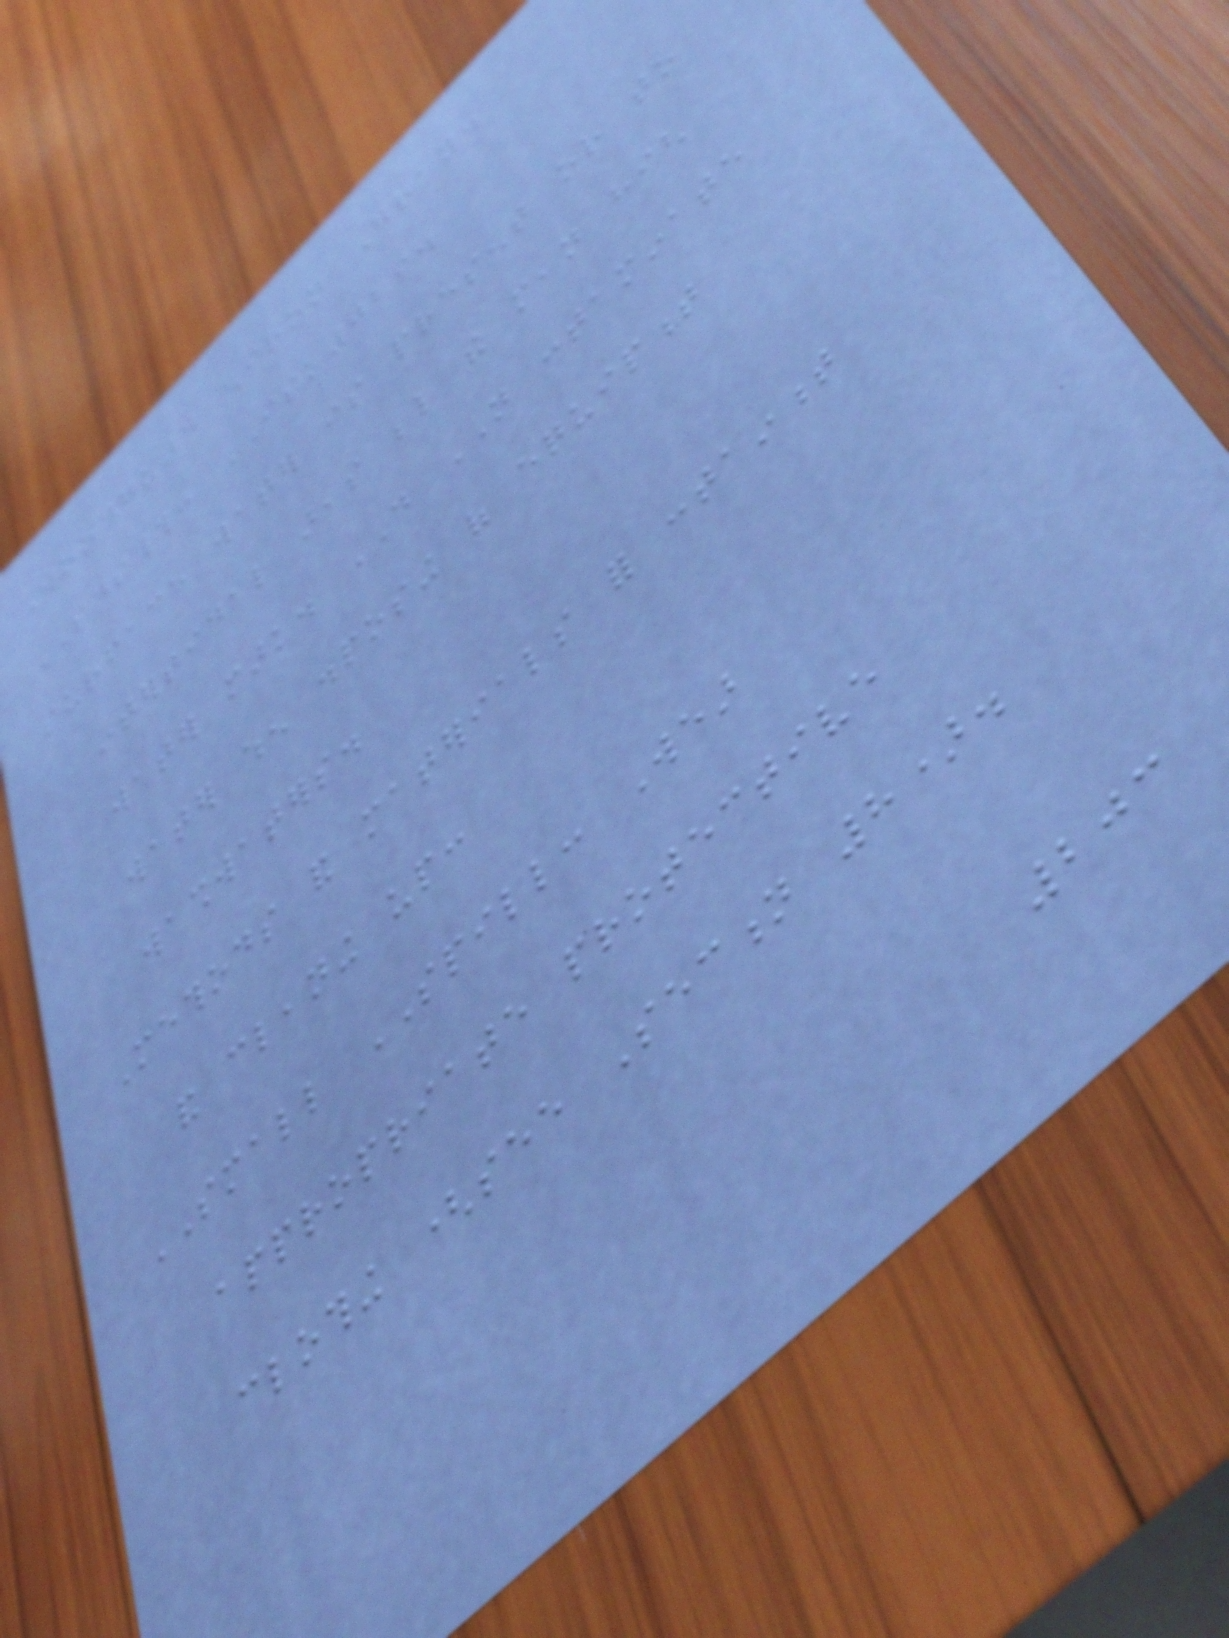Woodguard Iron Gray.
SDS#: ISK029.
surface water is present or to
intertidal areas below the mean high
water mark. DO NOT contaminate
water when disposing of equipment
washwaters.
Methods and materials for containment
and cleaning up:
SMALL SPILL: Wear
appropriate protective
clothing (see Section 8).
203
